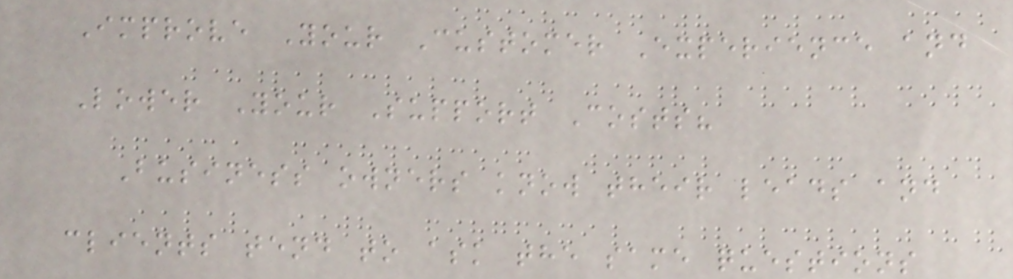Improve Your Customer Experience and
Lower Your Support Costs?
Business owners know their leads and
clients tend to ask the same questions
